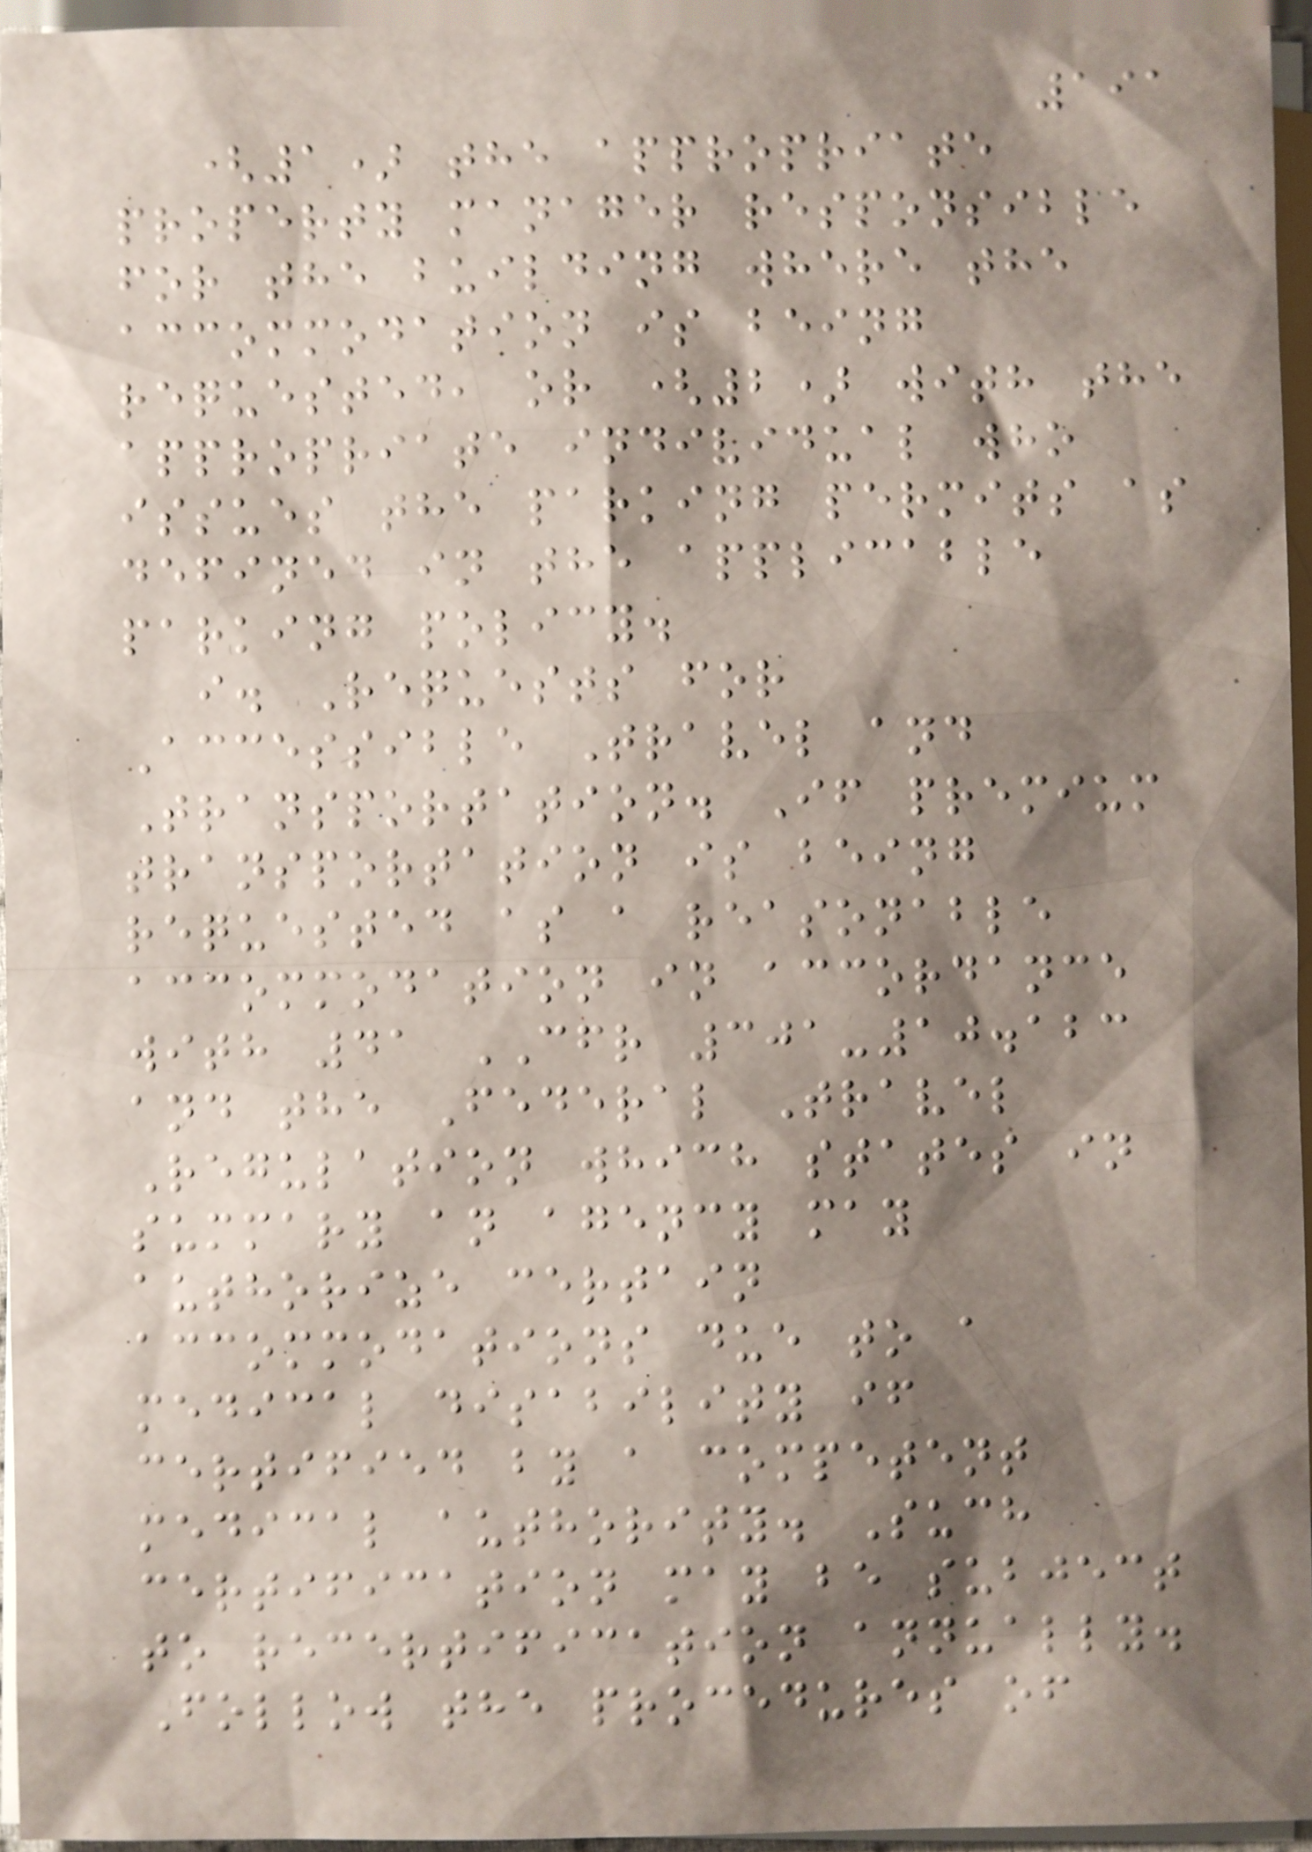191
(1) the appropriate
property manager responsible
for the building where the
accommodation is being
requested, or (2) with the
appropriate individual who
issues the parking permits as
defined in the applicable
parking policy.
i. Requests for
Accessible Travel and
Transportation. If premium
transportation is being
requested as a reasonable
accommodation in accordance
with 41 CFR 301-10.123
and the Federal Travel
Regulation which states in
summary an agency may
authorize certain
accommodations due to a
medical disability if
certified by a competent
medical authority. Such
certification may be subject
to recertification annually.
Follow the procedures of
